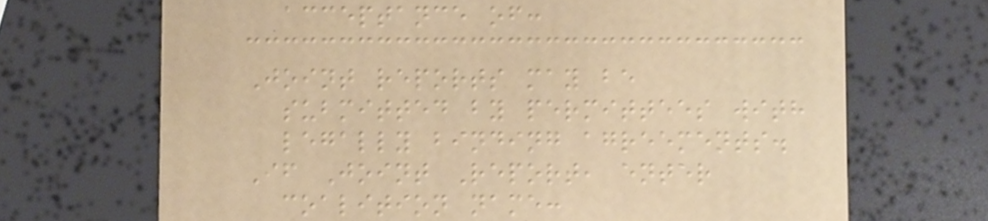acceptance of:
Joint reports may be
submitted by permittees with
legally binding agreements.
If Joint Report, enter
coalition name:
